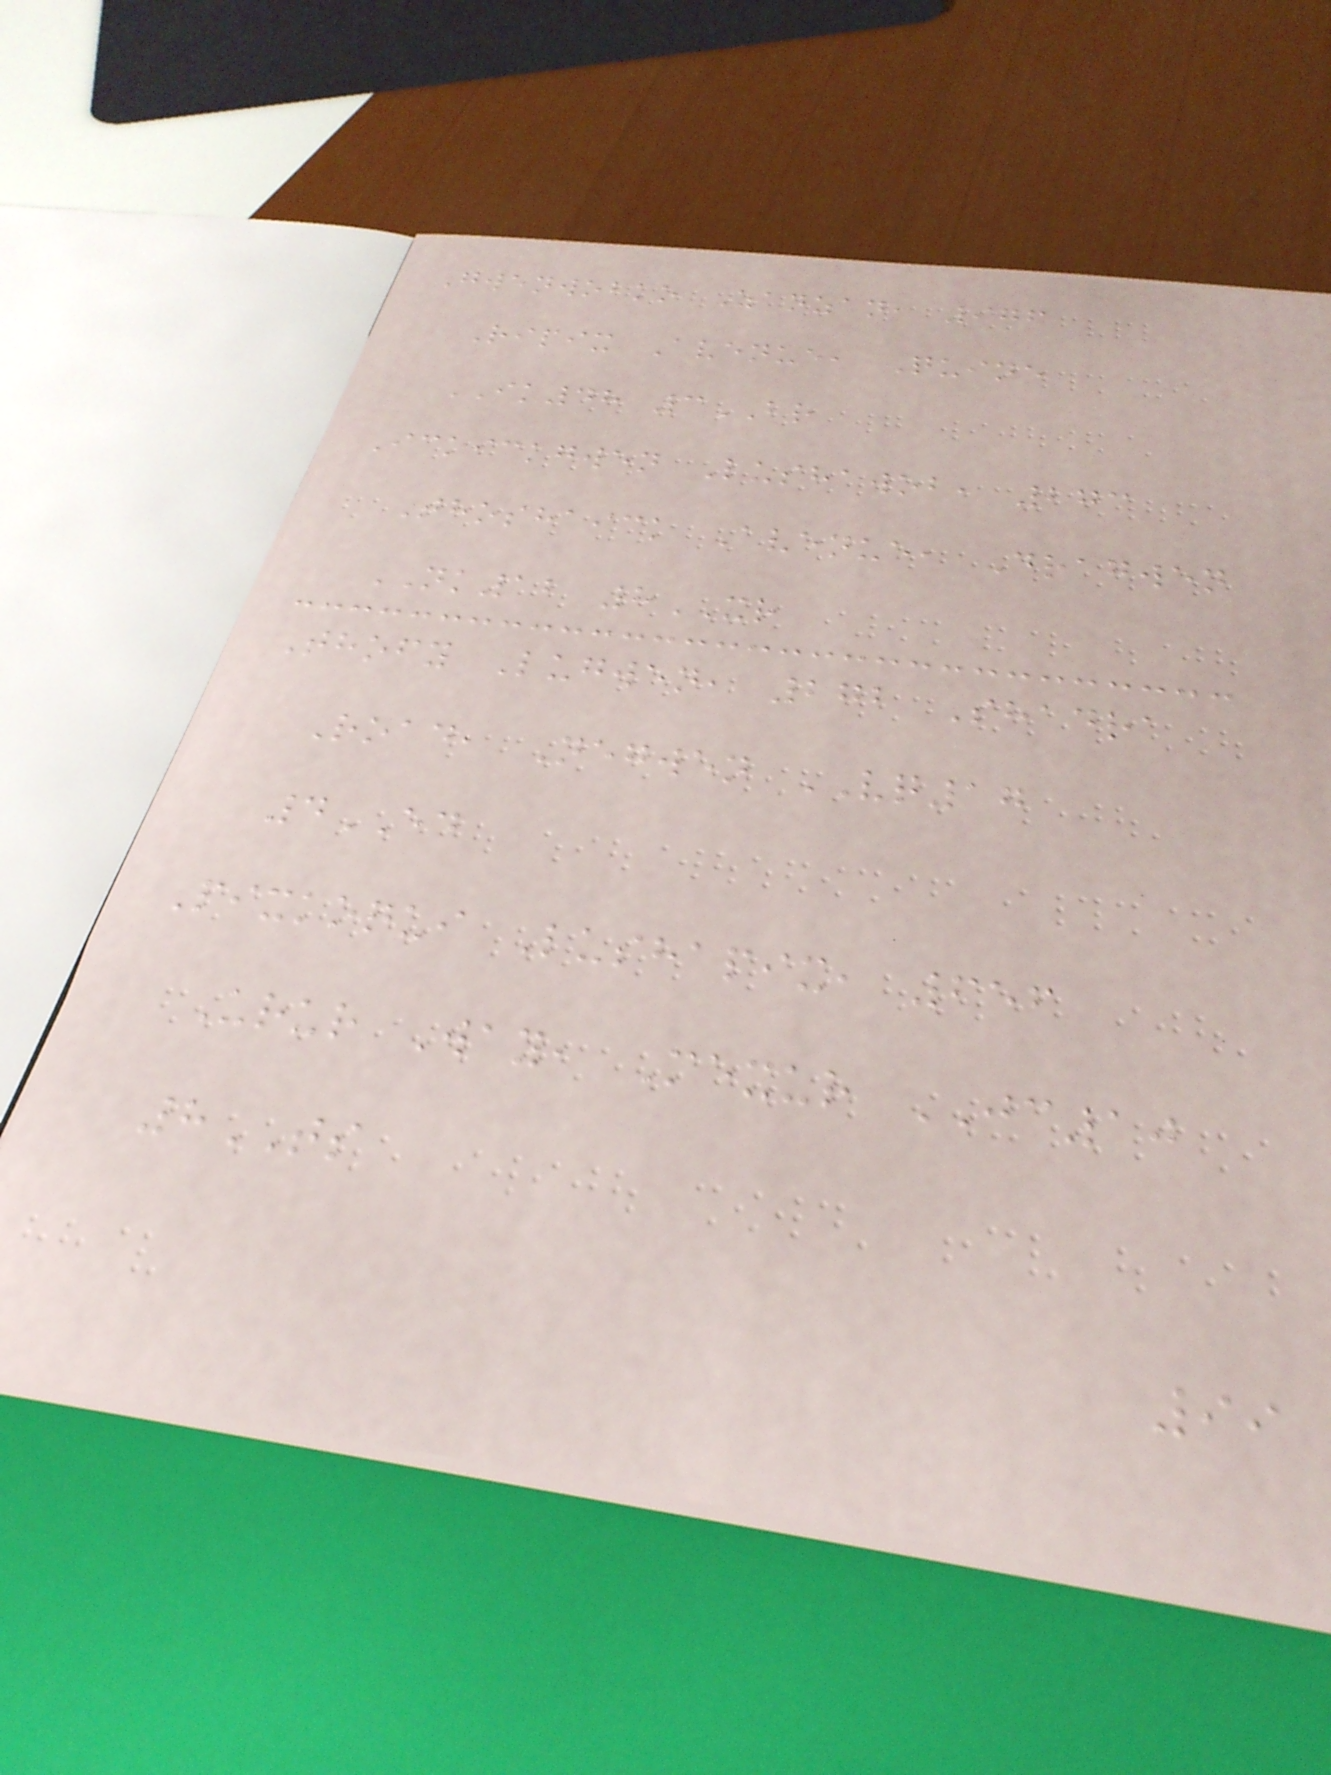Gwenwobko Zanzan, 976
Ripix Avenue, Quine
IK48 3BR
Ickickgwen Lushawob, 273
Thoshaick Avenue, Dragwen
NK12 8XR
Thofy Lugwen, 272 Shadra
Road, Negwen VQ17
4ED
Pixkoqui Lushapix, 656
Urur Way, Mexur JC10
8TS
99
